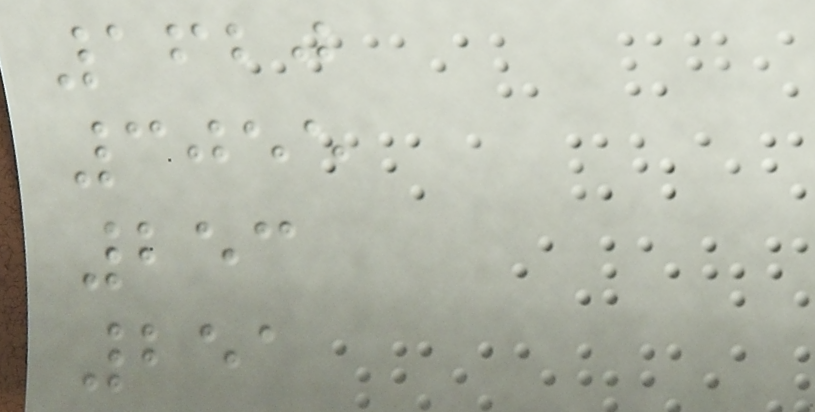1620
3055
253
251
